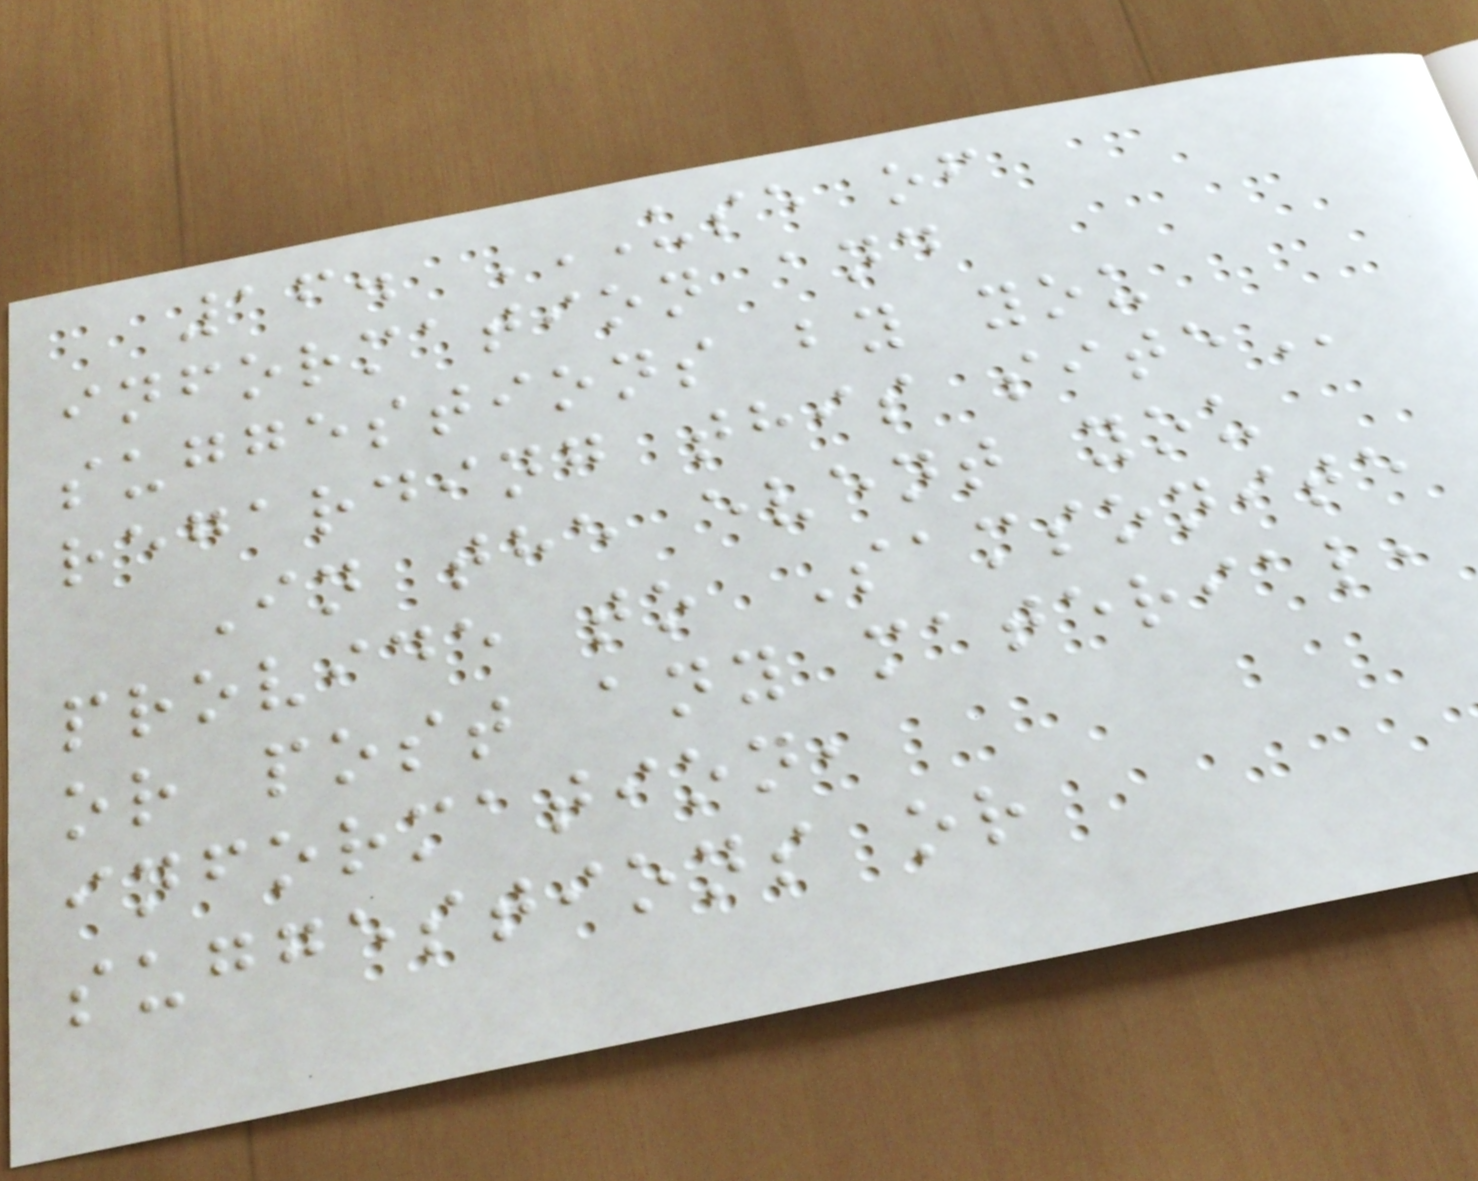16. USE OF
INFORMATION AND
SUGGESTIONS BY YOU
REGARDING THIS SITE
In the event you
provide to Samsonite
or post any material,
information,
suggestions or
